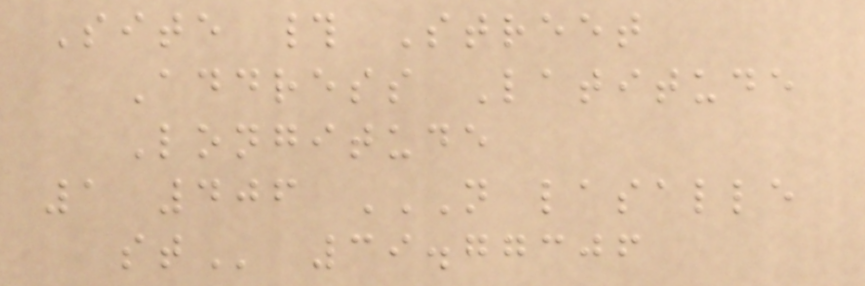Site # Street
Address Latitude
Longitude
1 406 N LASALLE
ST 39.77306
